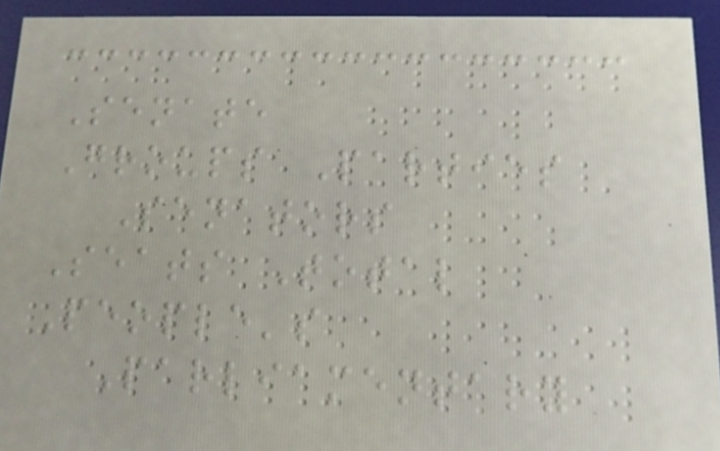Senate
Groups Parties
Senators
Seats Total
People's
Parliamentary
